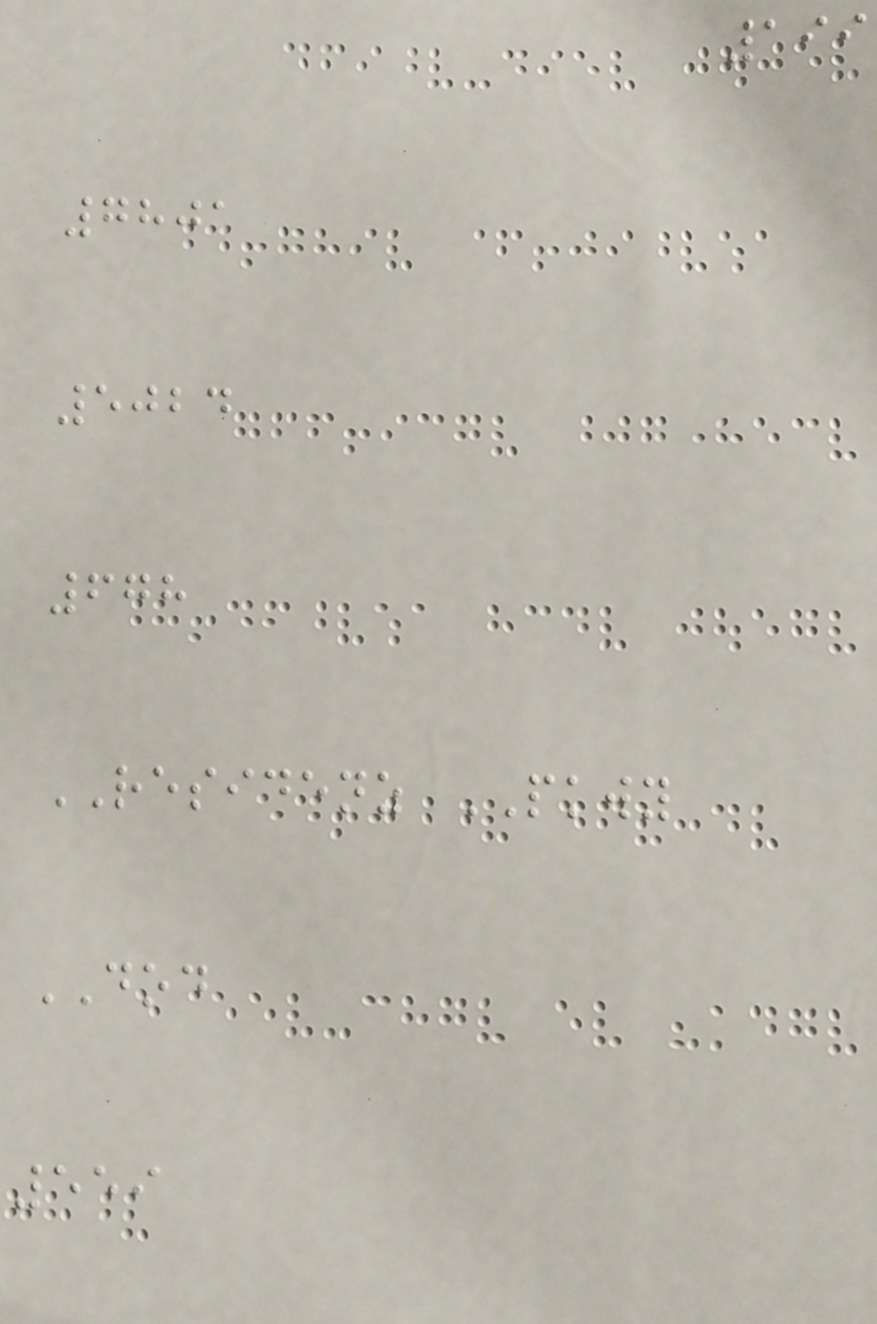199
7801
5024
678
RESIDENZ PKWY
DOD
559
